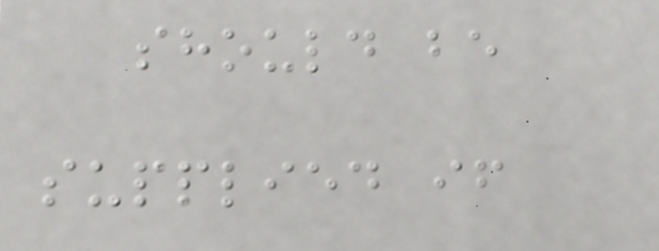should be
supplied if
